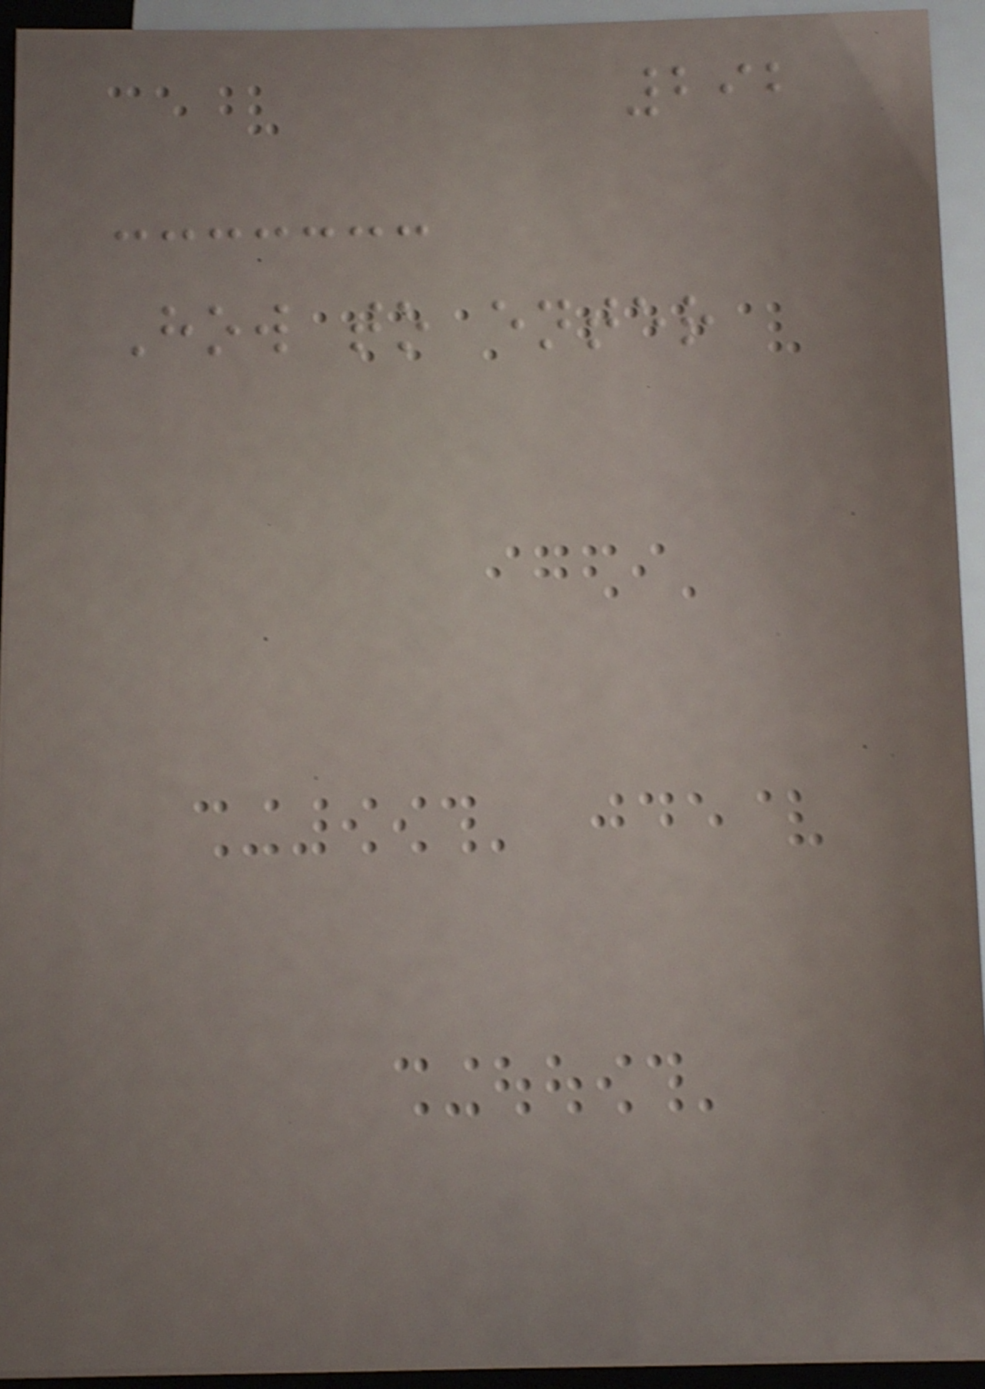292
How to enter
